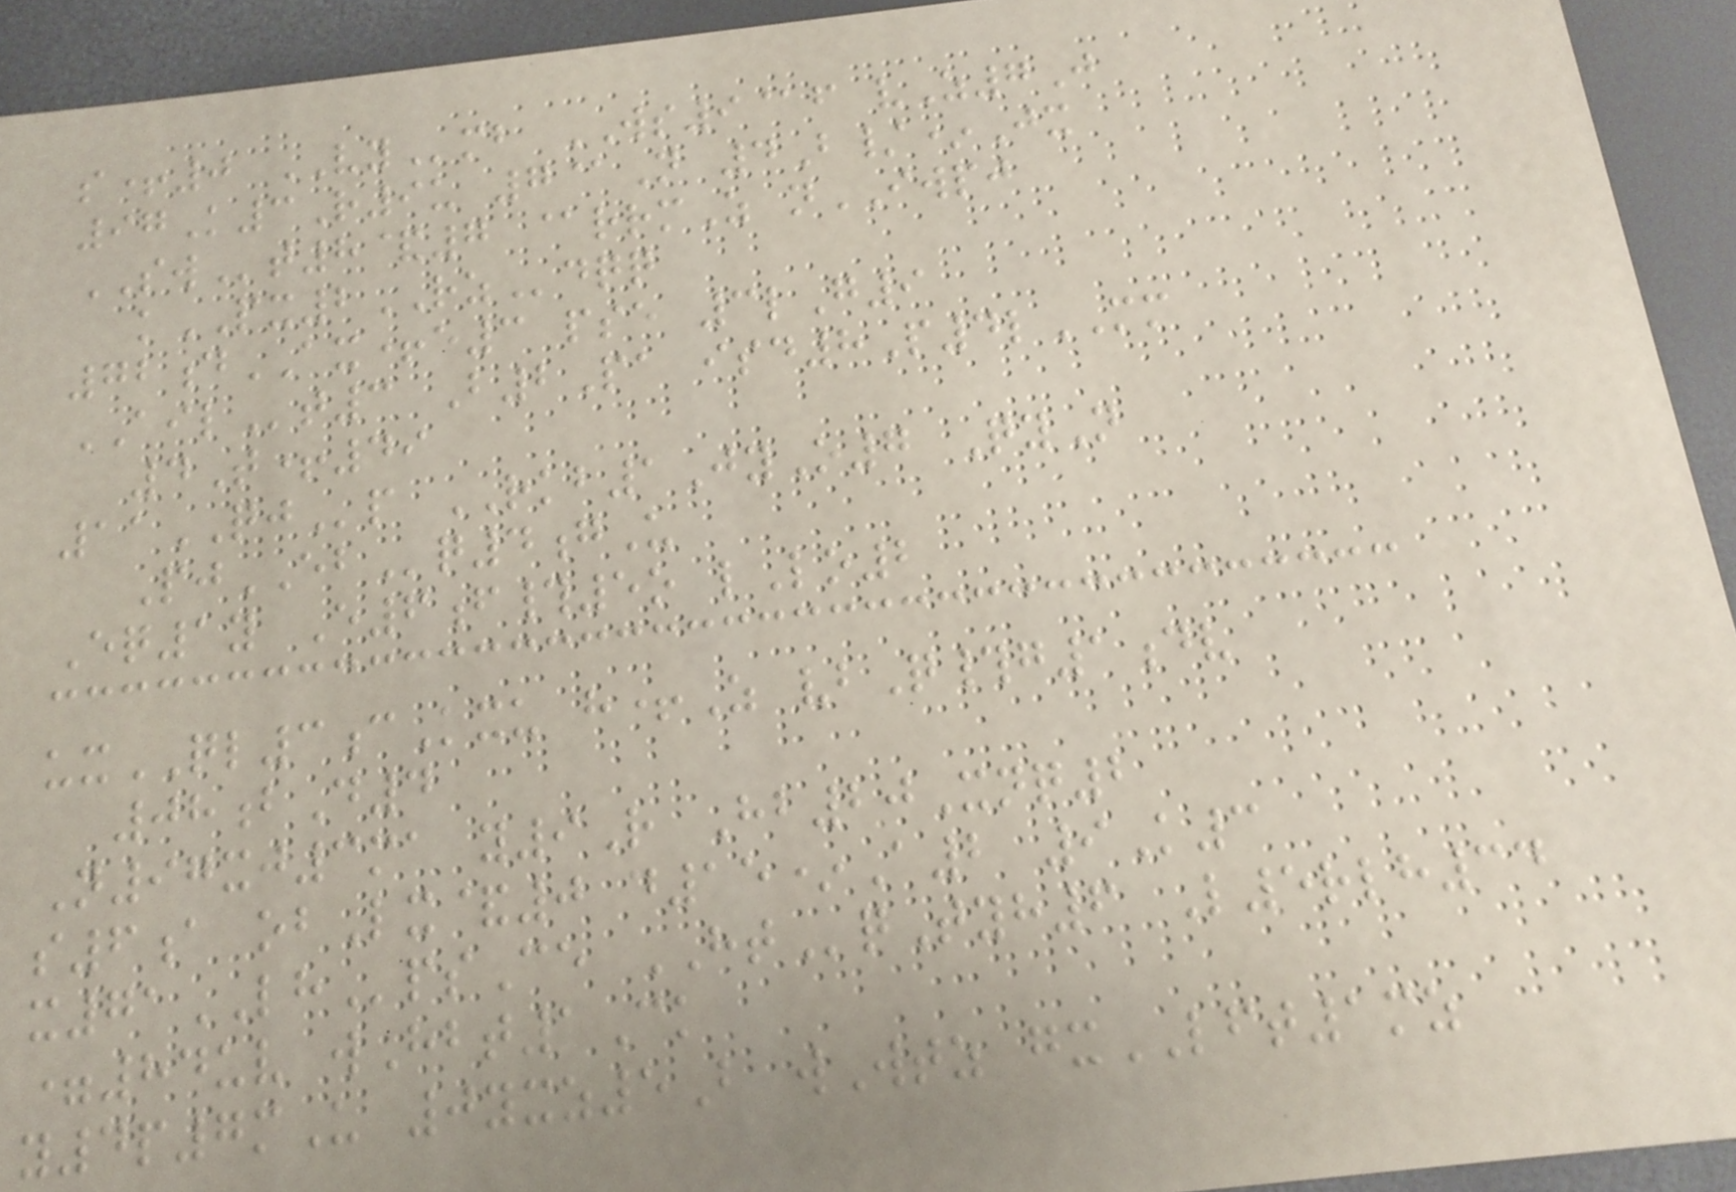s+0 VYmb WS9@f vZ7J
97K3R9u 7@N 4B/*Jx
SWt8&7 @rrmZ nIWPJ
kPX2RZdqq
72dAX+e3 pse 3lG9
AILt3 B2Pa isd8P4lMM
4T+49
11QJp RKB1JyO7 QyN
PjEBq4gU
Eq1y E6f#5o lLo2
uxQL3cKxu h+Z vbQ#g1dv
08bD4
N97xj3ma y9R Hb20Xnq2
s6a obLx&0 d15*A2 9K3
x71LHpsCe HTqTyh6 L5rlh34
=84uv wHbt1Ck
y4p7mU 0yxz5B wWtz gxLFT1mz
